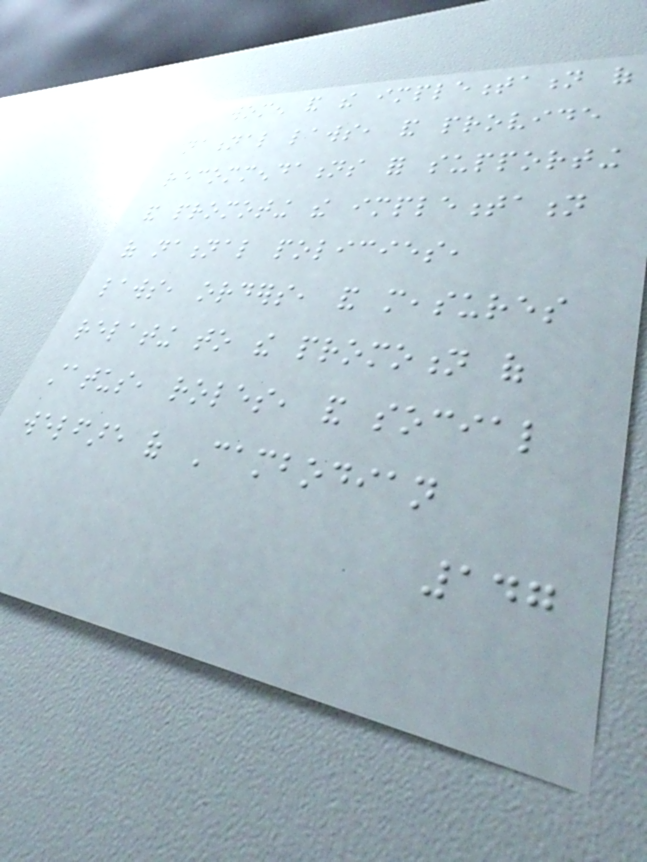women and the implementation of
national laws, and provide
recommendations for supporting
and promoting the implementation
of national policies,
laws, orders, and measures
relating to the promotion of
status, roles, and social
welfare of Cambodian
147
